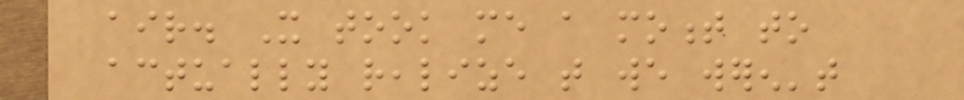air. It took me a moment to
actually realize that we weren't
